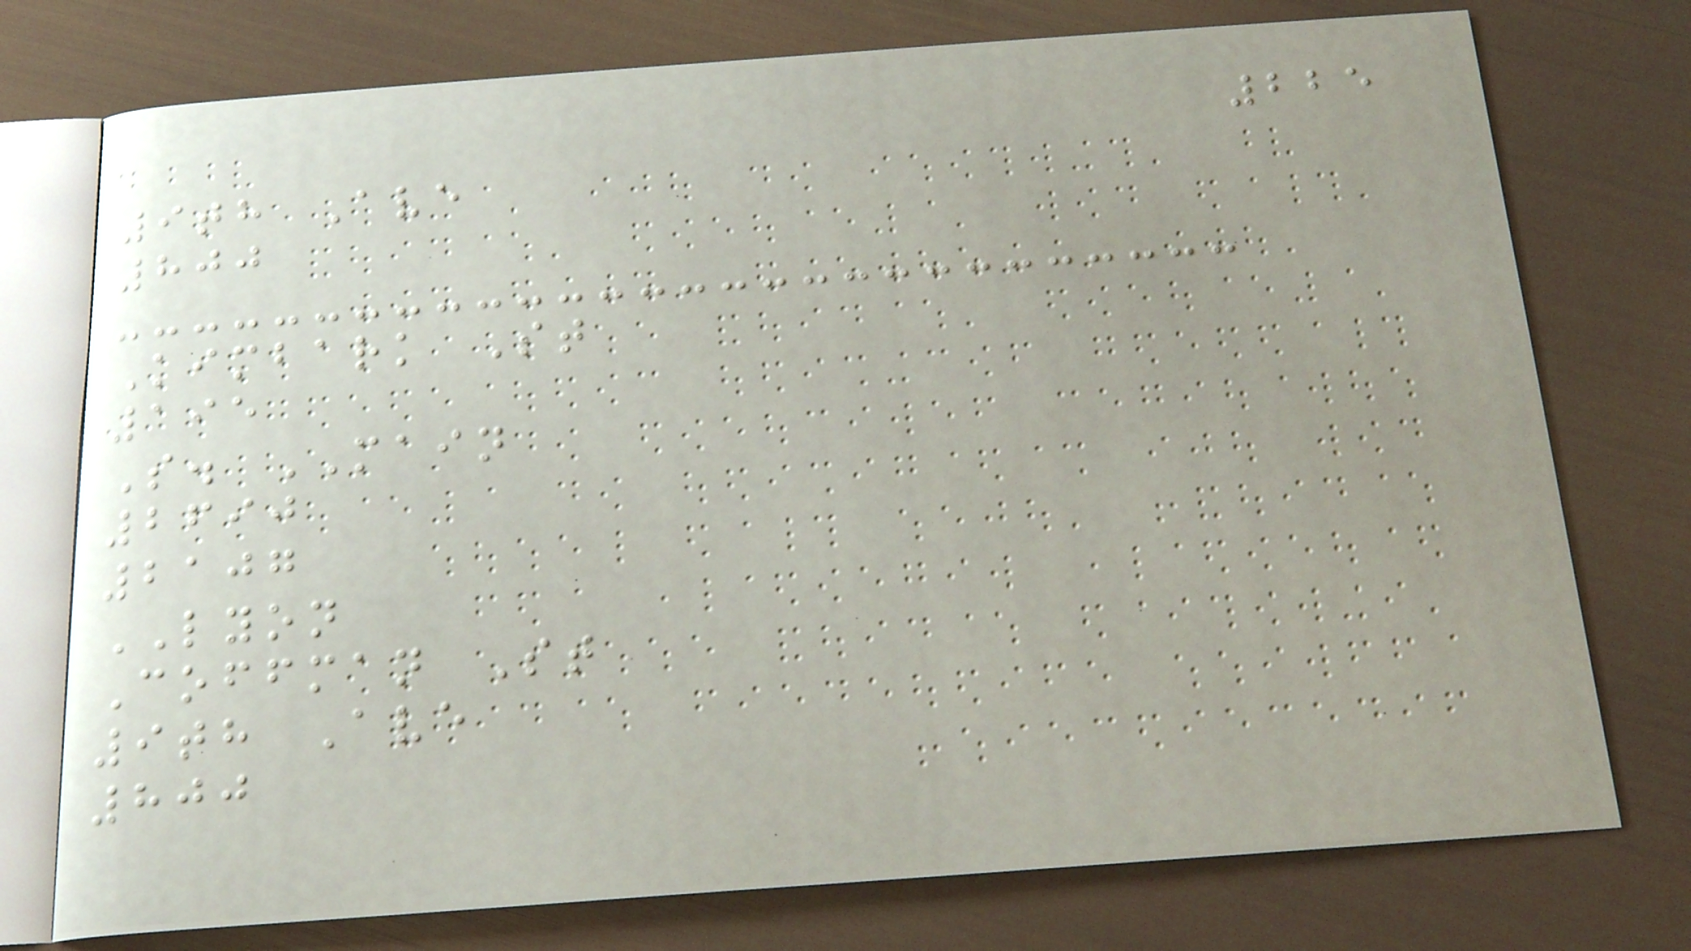225
9th Ave
800
Kimbark St
195
S. MAIN
2690
2107
LYON
Coffman St
9th Ave
800
